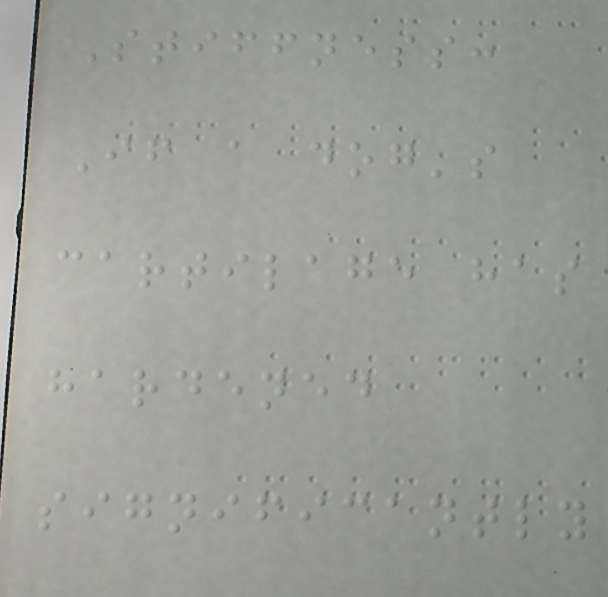Stiffness:
If a dog's
cartilage has
hardened
significantly
